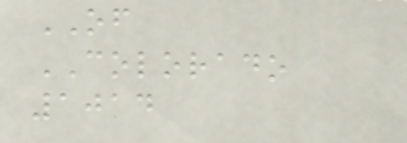OF
COLORADO
1014
